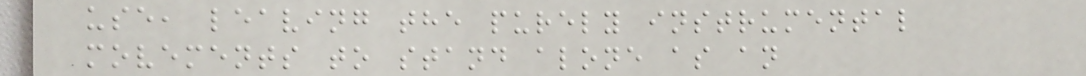use, leaving the purely instrumental
movements to stand alone as an
